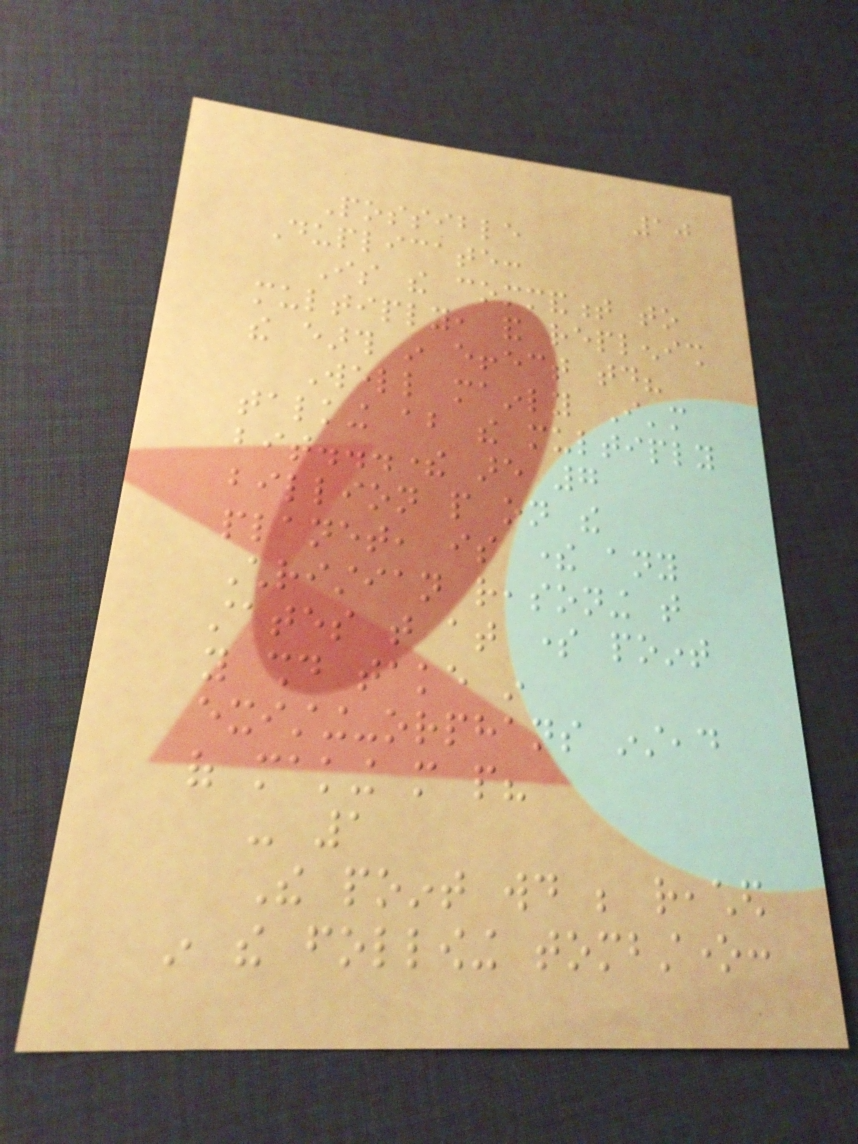10
Possible
Duplicate:
Is the commandment to
multiply, and replenish
the earth in effect today?
Well mainly I'm
talking about the multiply
bit...there are 7
billion people on the
planet, is there any
Christian reasoning that
states that at some point
you should take in
existing-orphans instead
of making more people?
- 1
The point would be reached
in the following tombstone:
